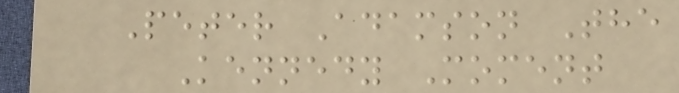Peter Adamson The
Kennedy Moment
